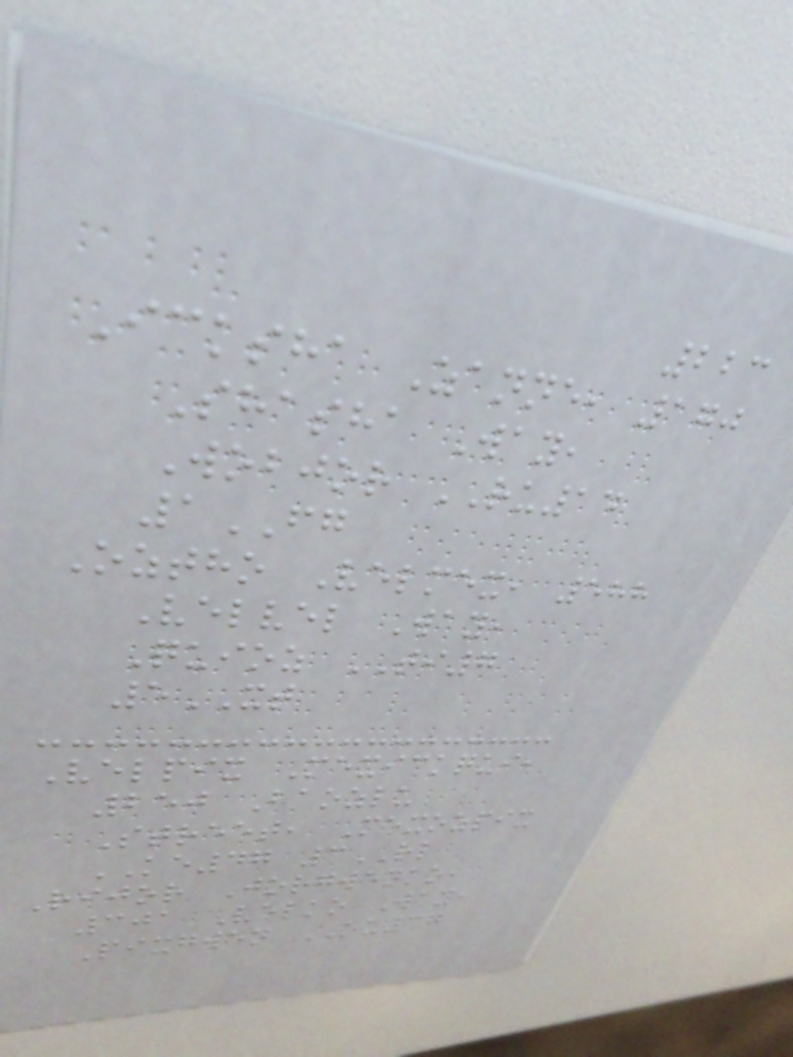223
Icksha Zanne, 170
Shasha Way,
Wobjor RU14
1FG
Oztho Velmex, 588
Velvel Way,
Quioz TI7
5XT
Velpix Mexickqui,
250 Baozlu
Street, Mexozpix
KE47 3RL
Rijor Jorgwenko,
301 Velko Way,
Pixgwen OU37
